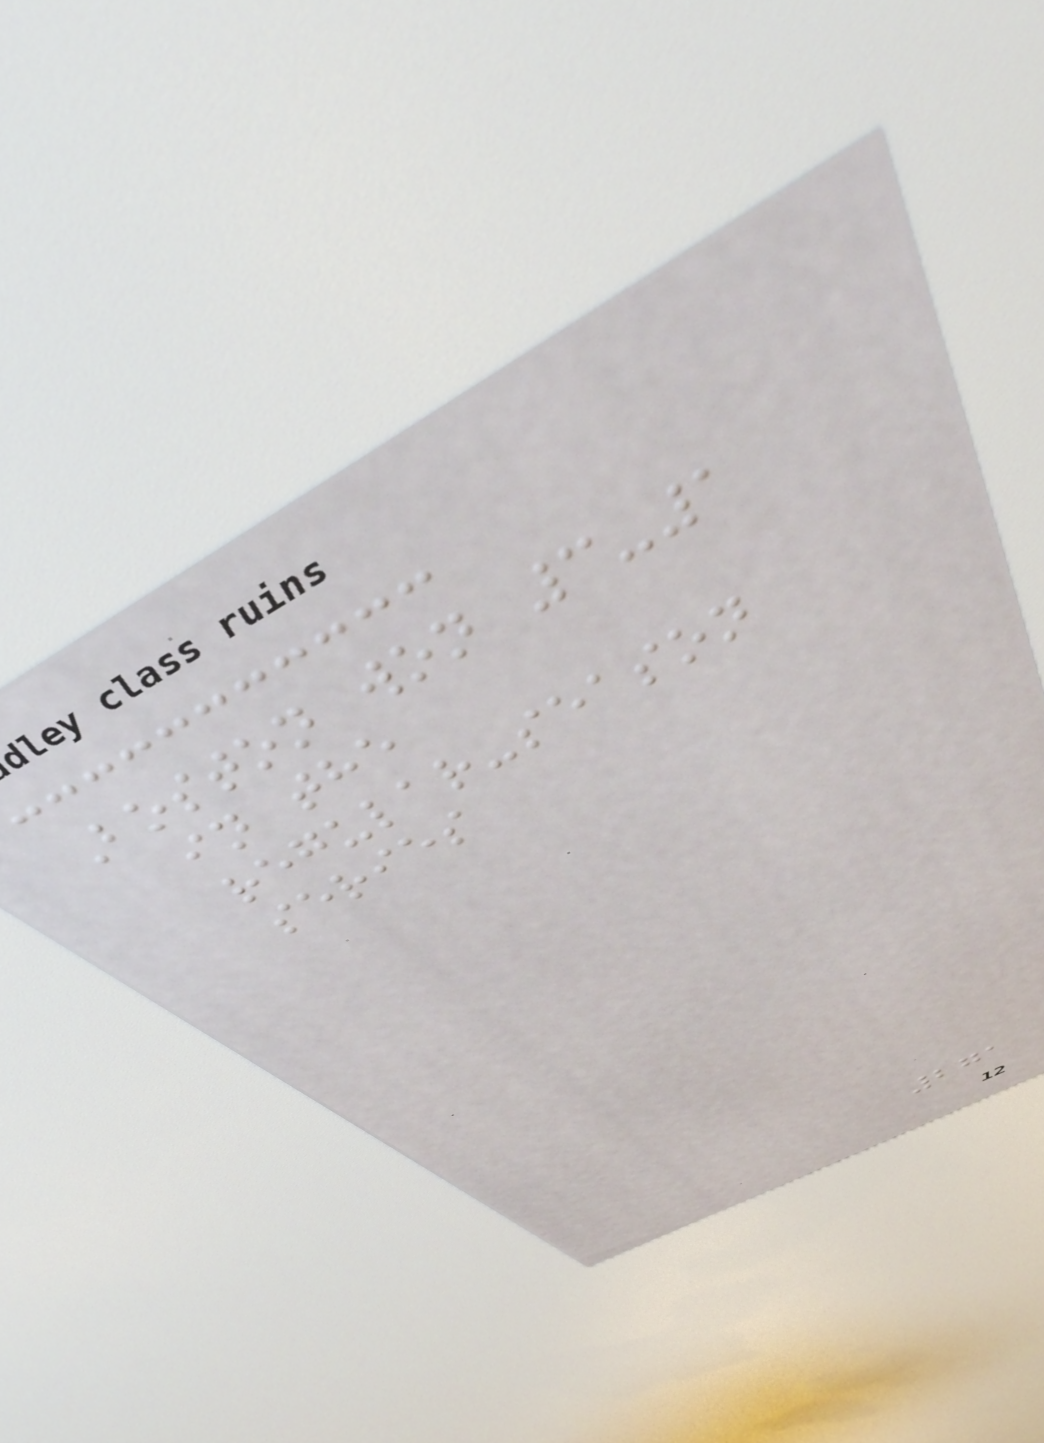Boston won 3-1
in the
regular-season
series
271
